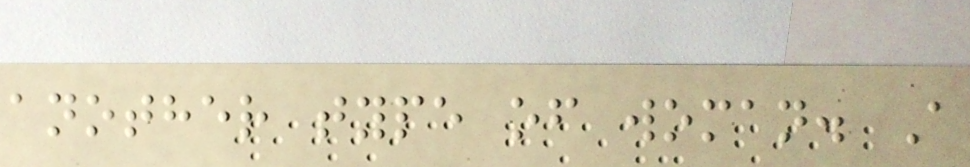another type of woman. A
